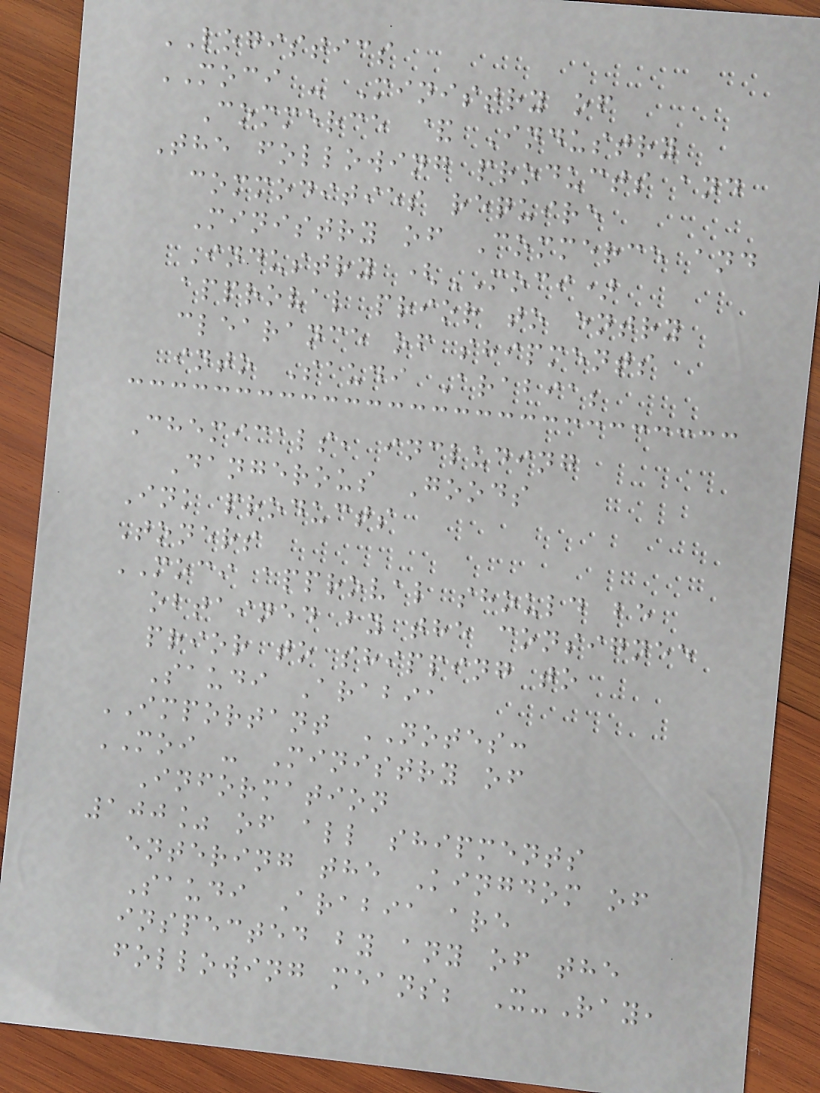LOGISTICS
MOCI - Ministry of
Commerce & Industry
The following products and
commodities require
Ministry of Commerce and
Industry (MOCI)
approval prior to entry
clearance of shipments
into Saudi Arabia;
Chemicals, including
Dangerous Goods
Ink products
Toners
MOCI approval should be
obtained by the consignee
prior to shipping to
Saudi Arabia
IMPORTANT NOTES:
MOI - Ministry of
Information
100% of all shipments
entering the Kingdom of
Saudi Arabia are
inspected by any of the
following means; X-Ray,
